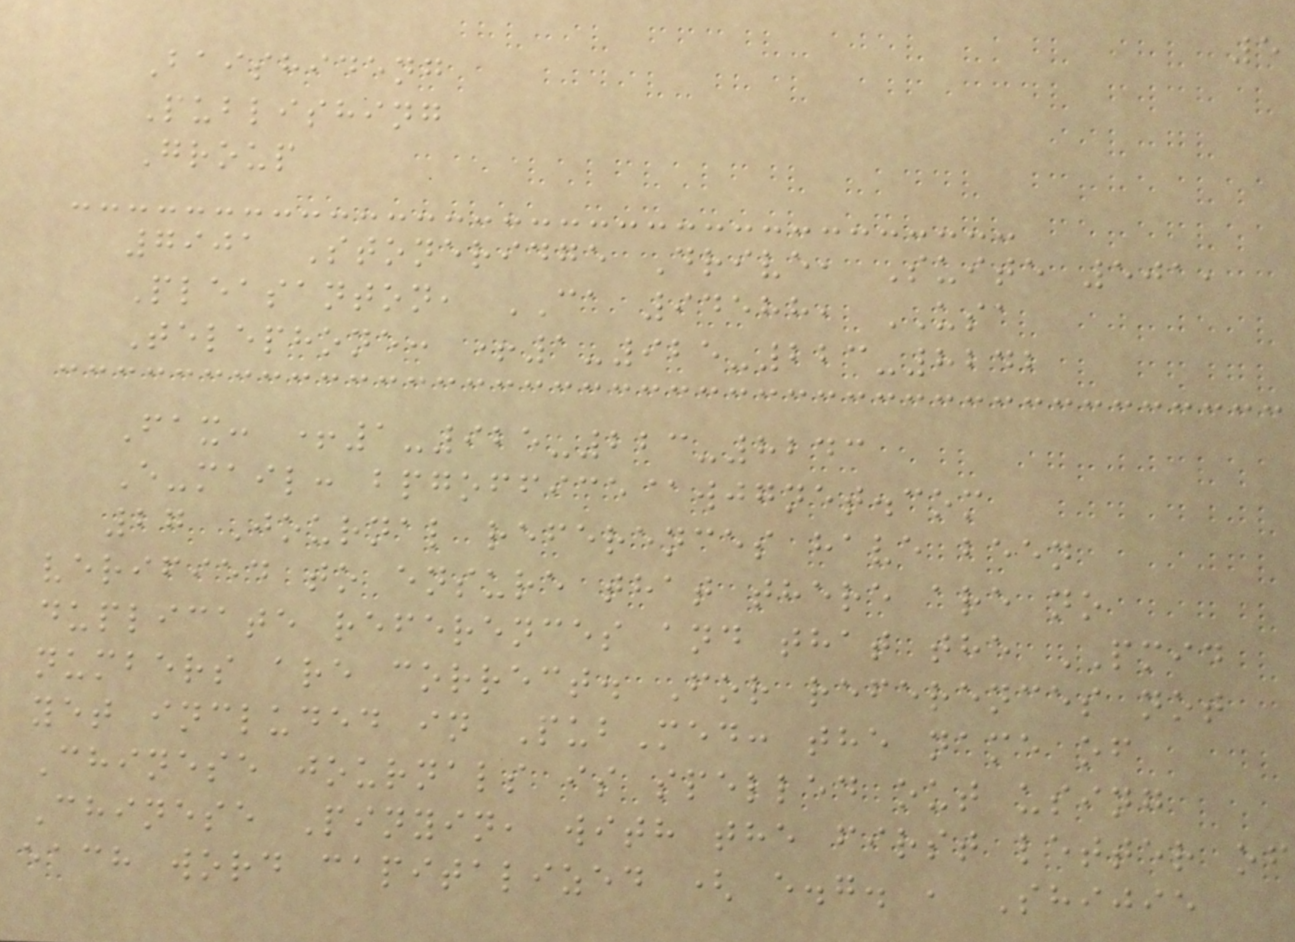5
Baishideng
Publishing
Group
7901 Stoneridge Drive, Suite 501,
Pleasanton, CA 94588, USA
Telephone: +1-925-223-8242
Fax: +1-925-223-8243
E-mail: bpgoffice@wjgnet.com
27 Journal references have been
verified to ensure that there are no
duplicate references and that the PMID
numbers are correct. For references not
yet included in PubMed: the name of
Chinese journals is spelled out using
Chinese Pinyin, with the first letter of
each word capitalized ( e.g. , Shijie
